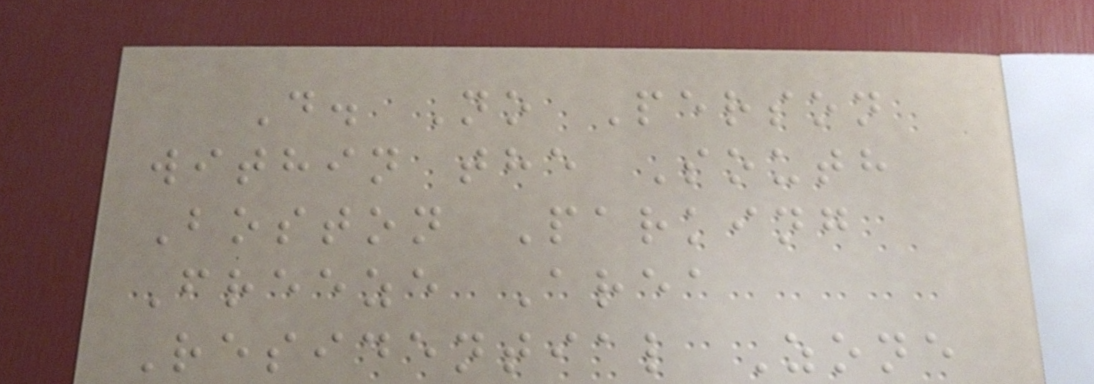D. No Person
within the South
Boston Parking
Freeze Area
Residential Zone
